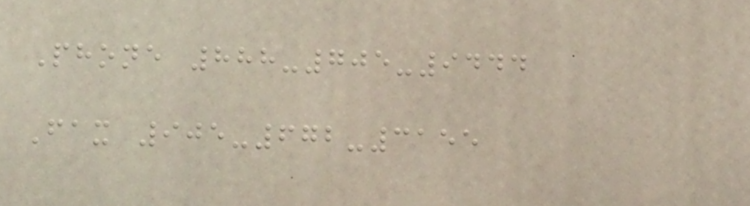Phone 888-705-9444
Fax 905-672-3155
